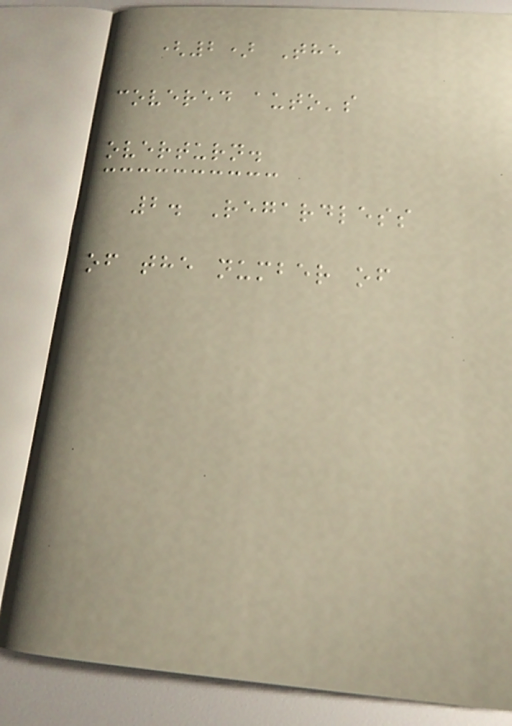(2) The
covered auto's
overturn.
2. Regardless
of the number of
